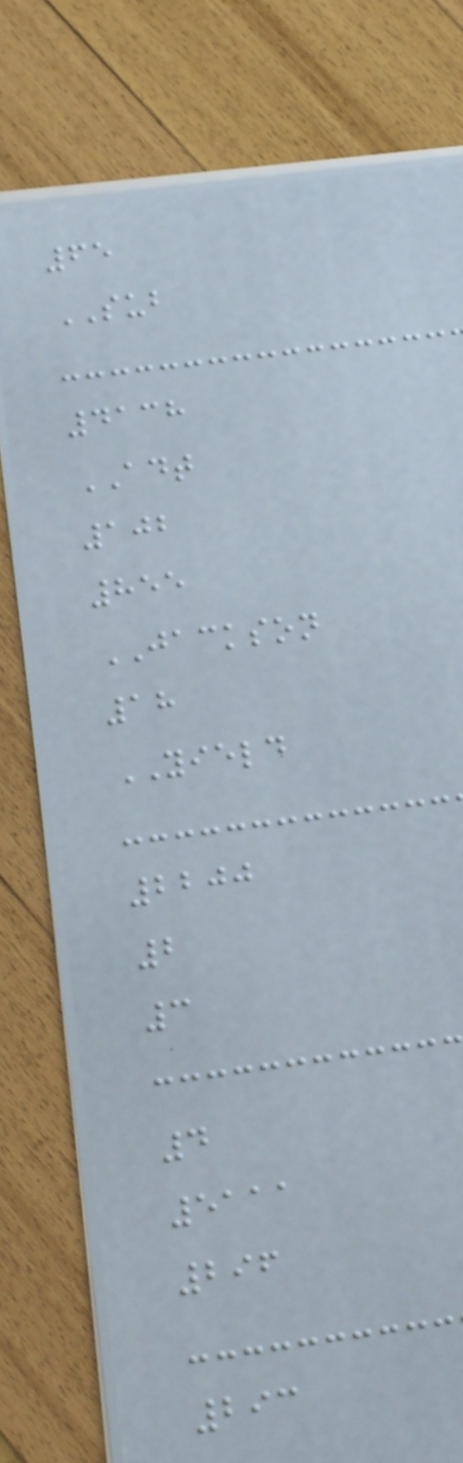65
SUB
4138
ADT
102
855
JACKSON
18
YIELD
2200
2
3
4
5111
296
293
